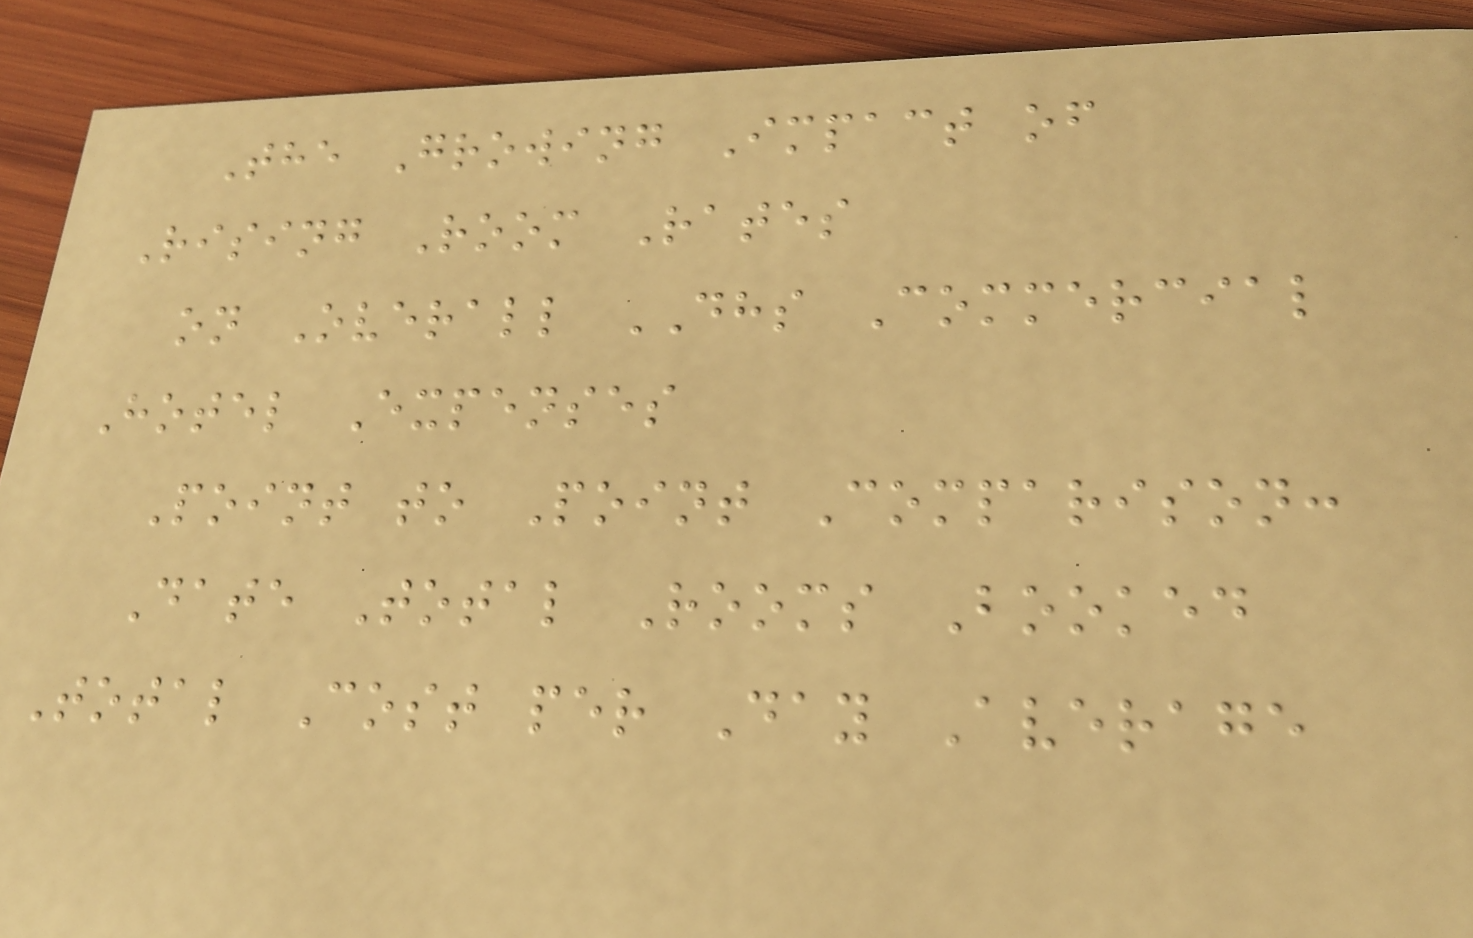The Growing Impact of
Rising Room Rates
on Overall DHS Commercial
Hotel Expenses
Point to Point Comparison:
Date Total Rooms Booked
Total Cost per Day Average
